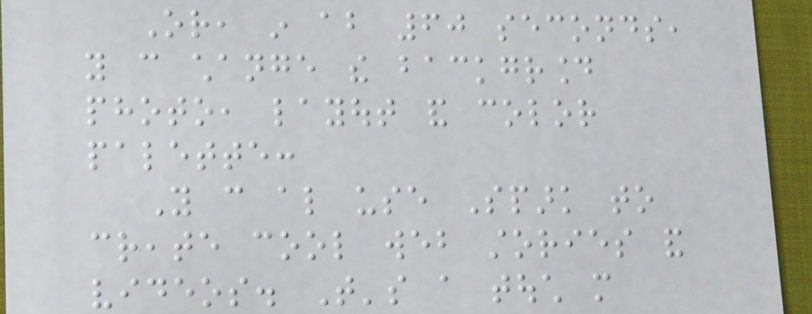Or, in about 60 seconds,
you can change the background
photo, layout and color
palette:
You can also use Spark to
create cool web stories and
videos. That's a touch more
